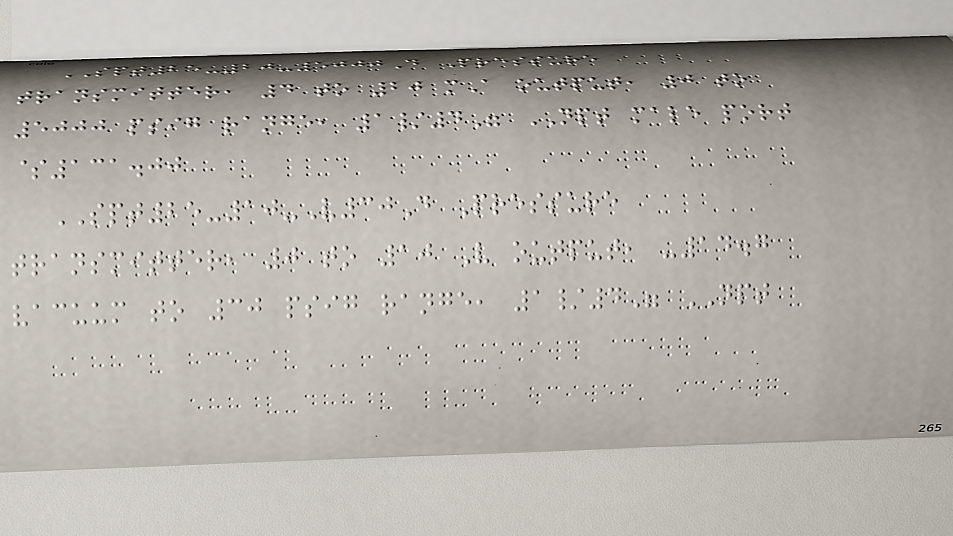SPT25-20-5000D Pressure
transmitter, 4 to 20 mA output, 0 to
5000 psig range, 1/4" NPT male port
$131.00
SPT25-10-V30D Pressure
transmitter, 0 to 10 V output, -14.7
vacuum to 30 psig range, 1/4" NPT
